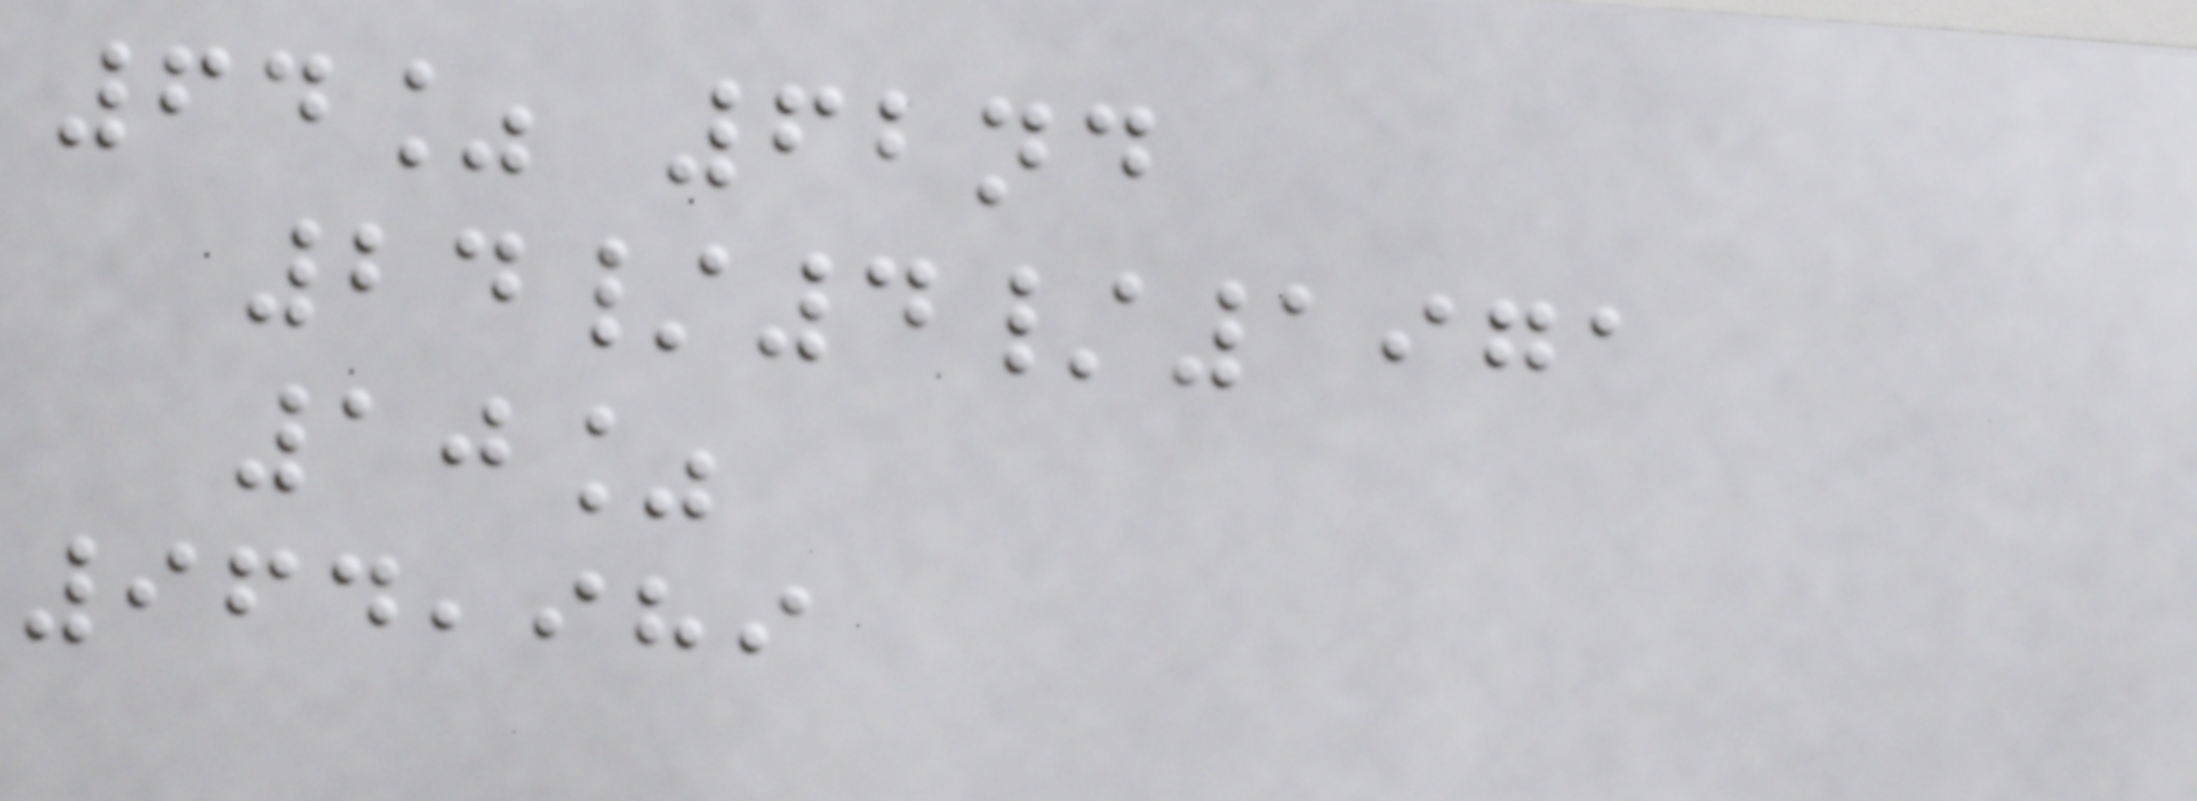64% 62nd
24/4/1971
10%
964,989
